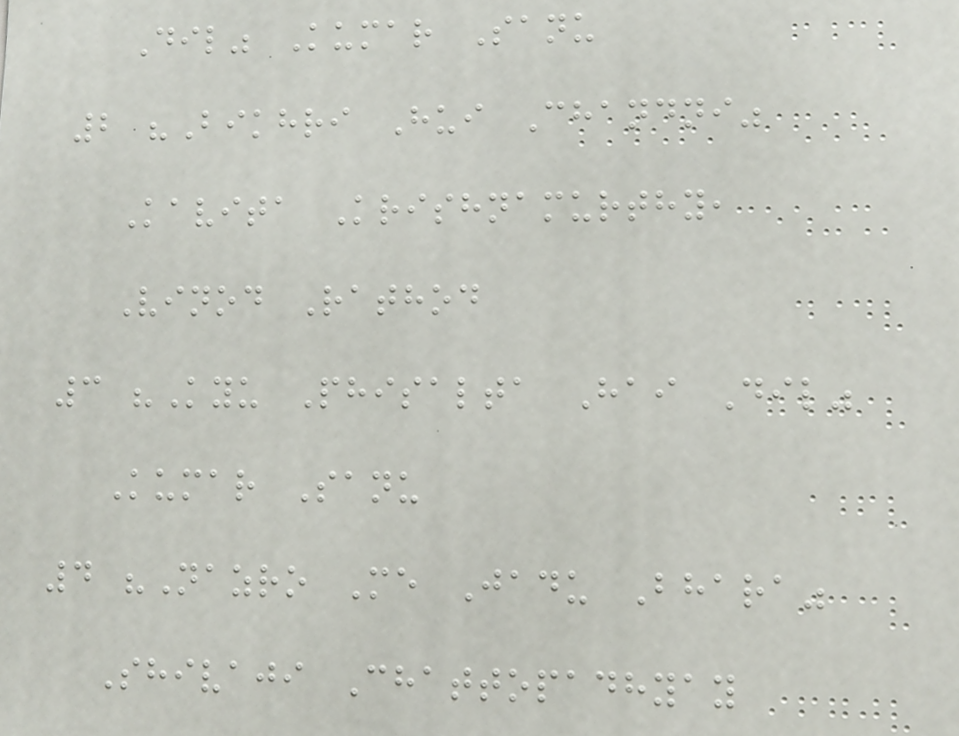Dil" Kumar Sanu
2 "Bikhri Hui Chandni"
Kavita Krishnamurthy,
Vinod Rathod
3 "Kyu Phisalta Hai Dil"
Kumar Sanu
4 "Nazro Me Jadu Bhara"
Shivaji Chattopadhyay
